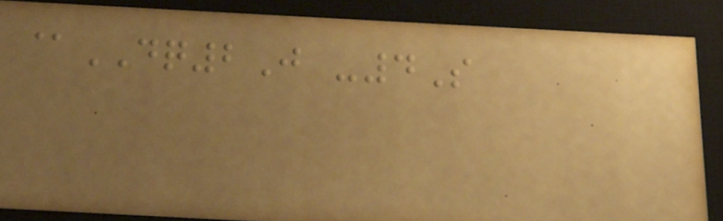@DQ2J -4S
